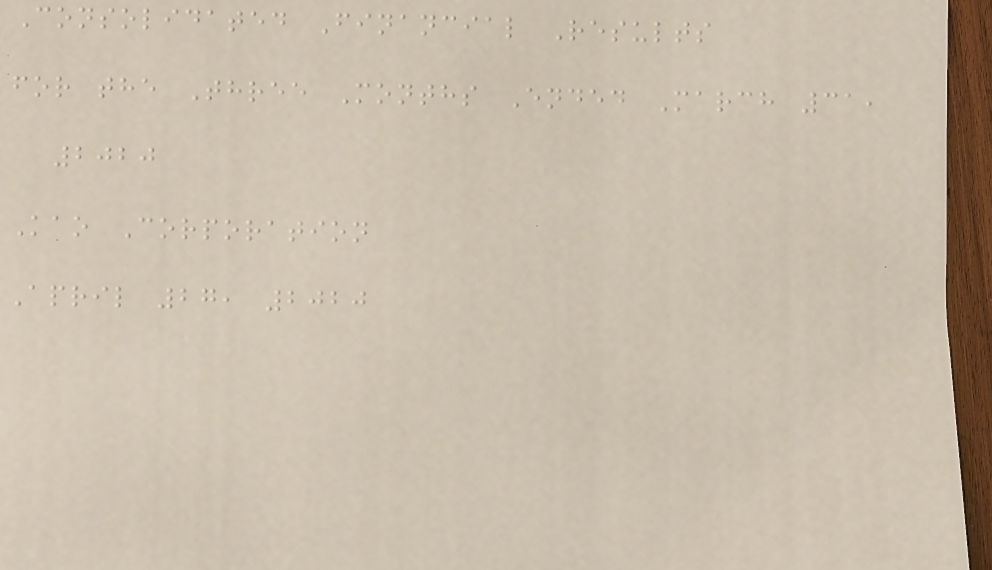Consolidated Financial Results
for the Three Months Ended March 31,
2020
Kao Corporation
April 27, 2020
